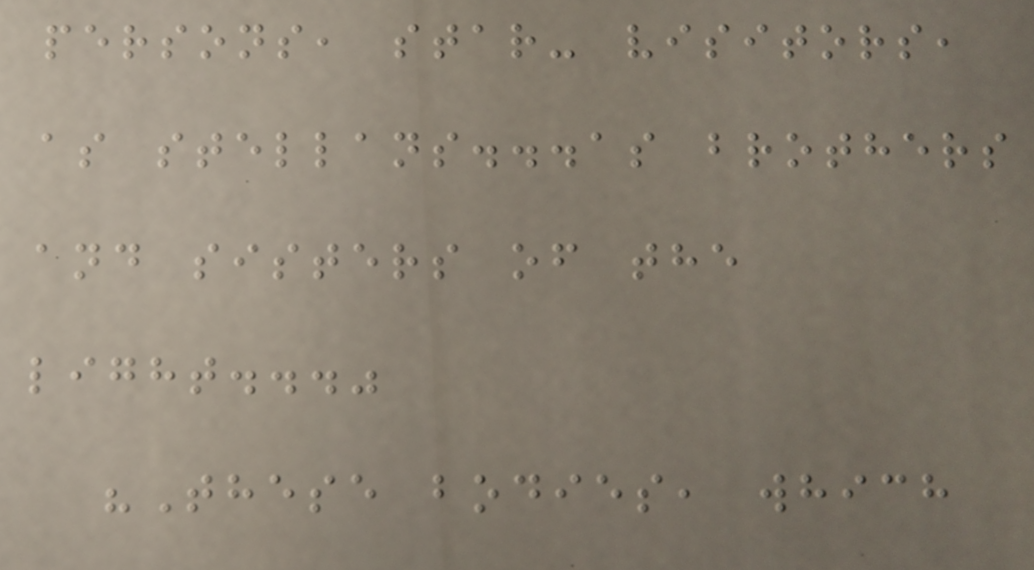persons, star- visitors,
as stellans...as brothers
and sisters of the
light..."
"These bodies, which
